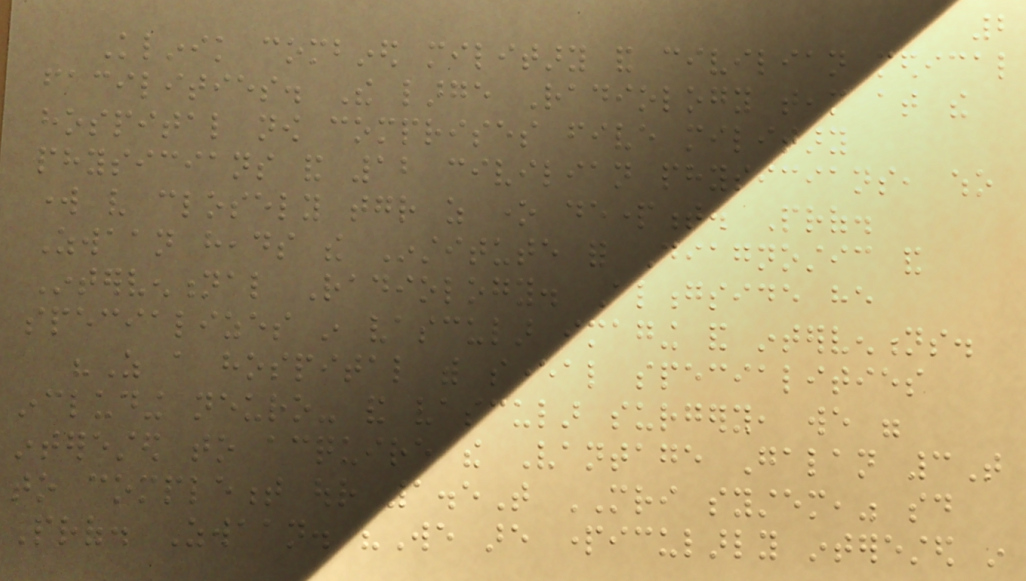2
Klinik combined military and civilian medical
facilities. The large Radiology team at the
hospital now comprises five military
physicians and 12 civilian physicians, who
work very closely together as one department. Prof.
Zwaan heads the Institute for Diagnostic and
Interventional Radiology. Alongside he
specializes in vascular imaging and interventions.
"As a hospital with several specialities
including neuro- and vascular surgery, we were
interested to acquire the Vantage Galan 3T
to complement our 1.5T MRI system," said
Prof. Zwaan. "We are particularly interested in
